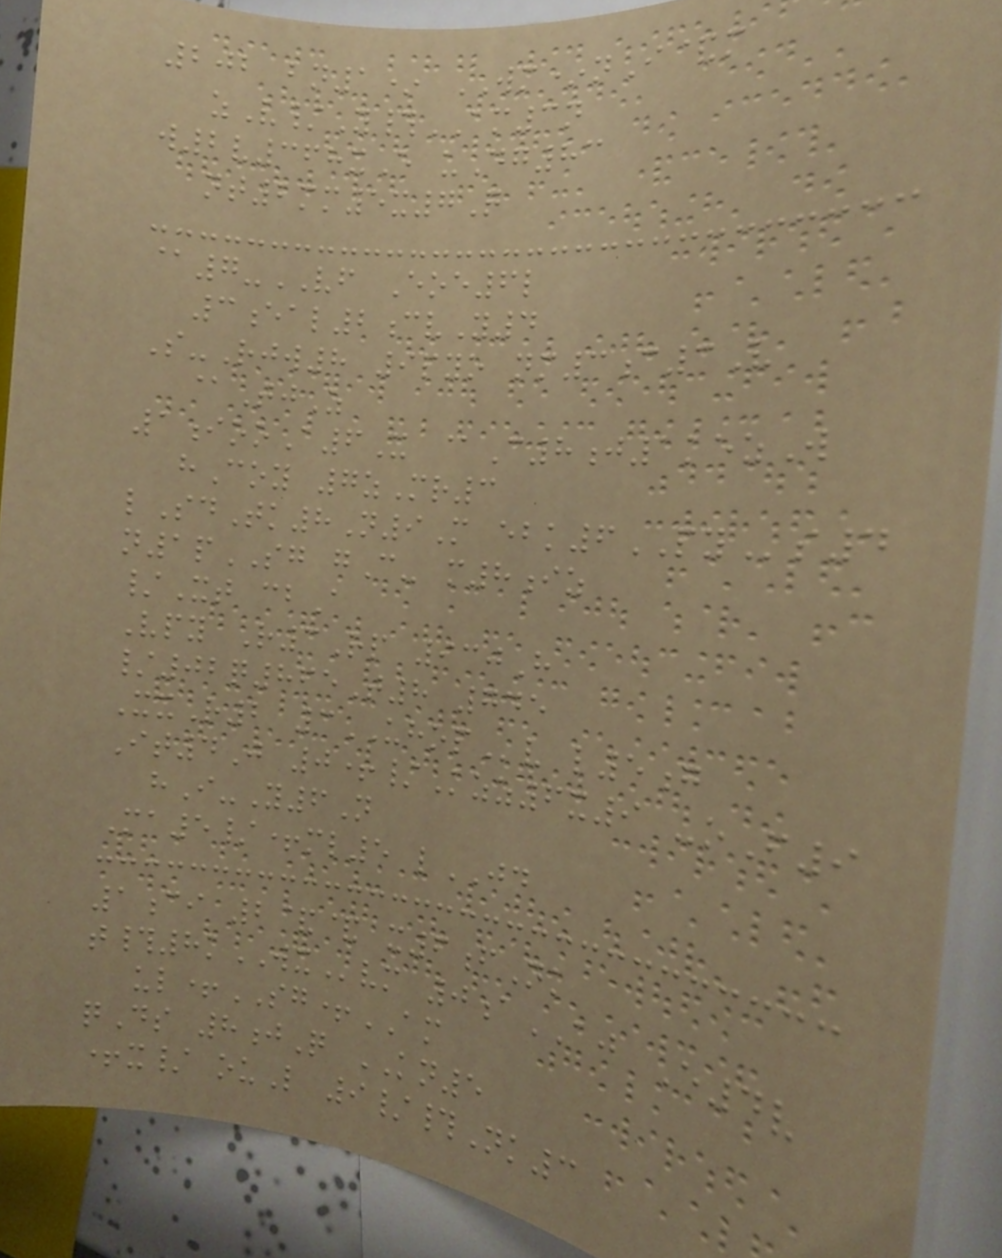202 bn1* WM*nI&m
zV/Y#AM3n
w2v368xE uDg83
nt2mm5x7Q
@7-VF Eoe6l
3eal2cvY4
S-Rjw8 9pyo nm3c3V
@TjZ
1iooA6X @C8j1kezW
hCoy 7zMr3
lSdTk8N9M ebk6PYs4
n1pSG gC- m8iz
/Xt cbA
Vpy R3Rp 930H
/02q865T8 745
XxR2 3UHOPv l5g
It4J 0+/Kzz6x9 -oF9
hI-Y6N
Ma5/+ml5 lJD
1ci 2&& x6fNk
t#8kWXvm 0aAJ E4v
ul+SG+AM
qDs 8jQ KN5
+x/ ouL 9/#Nk3
